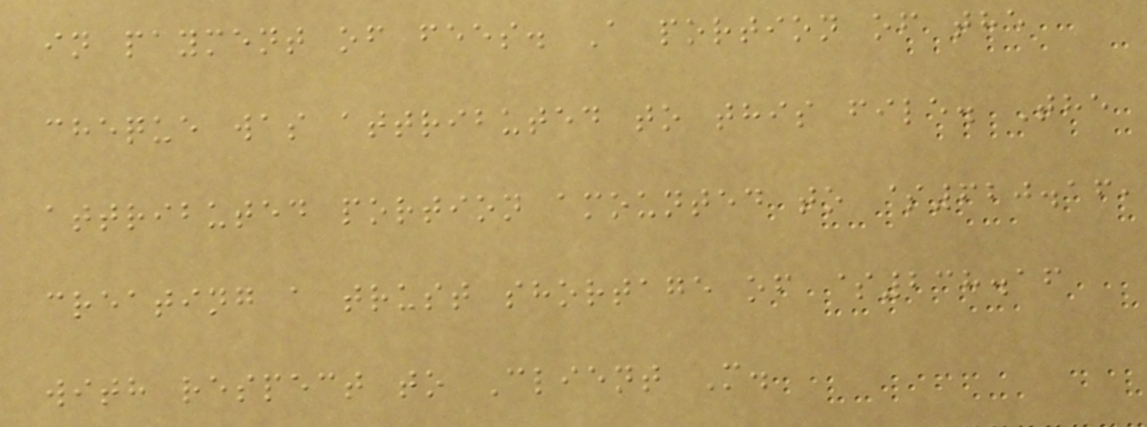in payment of fees. A portion of the
cheque was attributed to this file. The
attributed portion amounted to $620.16,
creating a trust shortage of $238.16
with respect to Client M.
